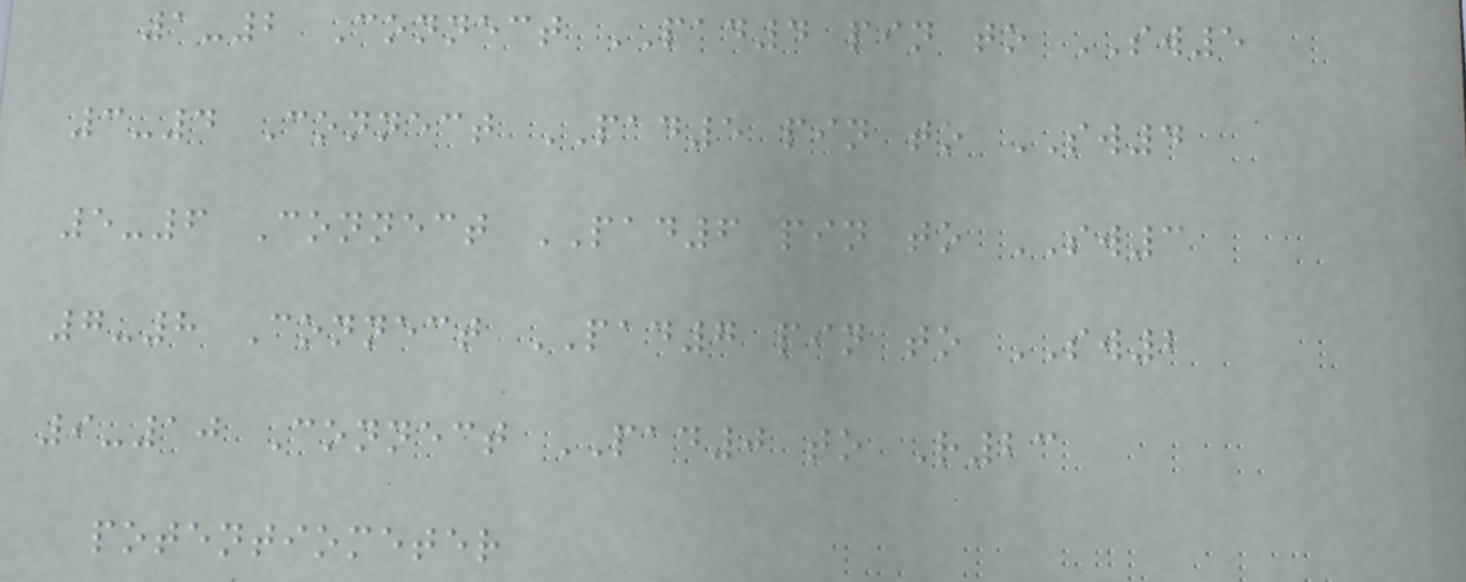1-2 Connect PAD4 pin to SW5
3-4 Connect PAD5 pin to SW4
5-6 Connect PAD6 pin to SW3
7-8 Connect PAD7 pin to SW2
9-10 Connect PAD0 to R23
potentiometer
